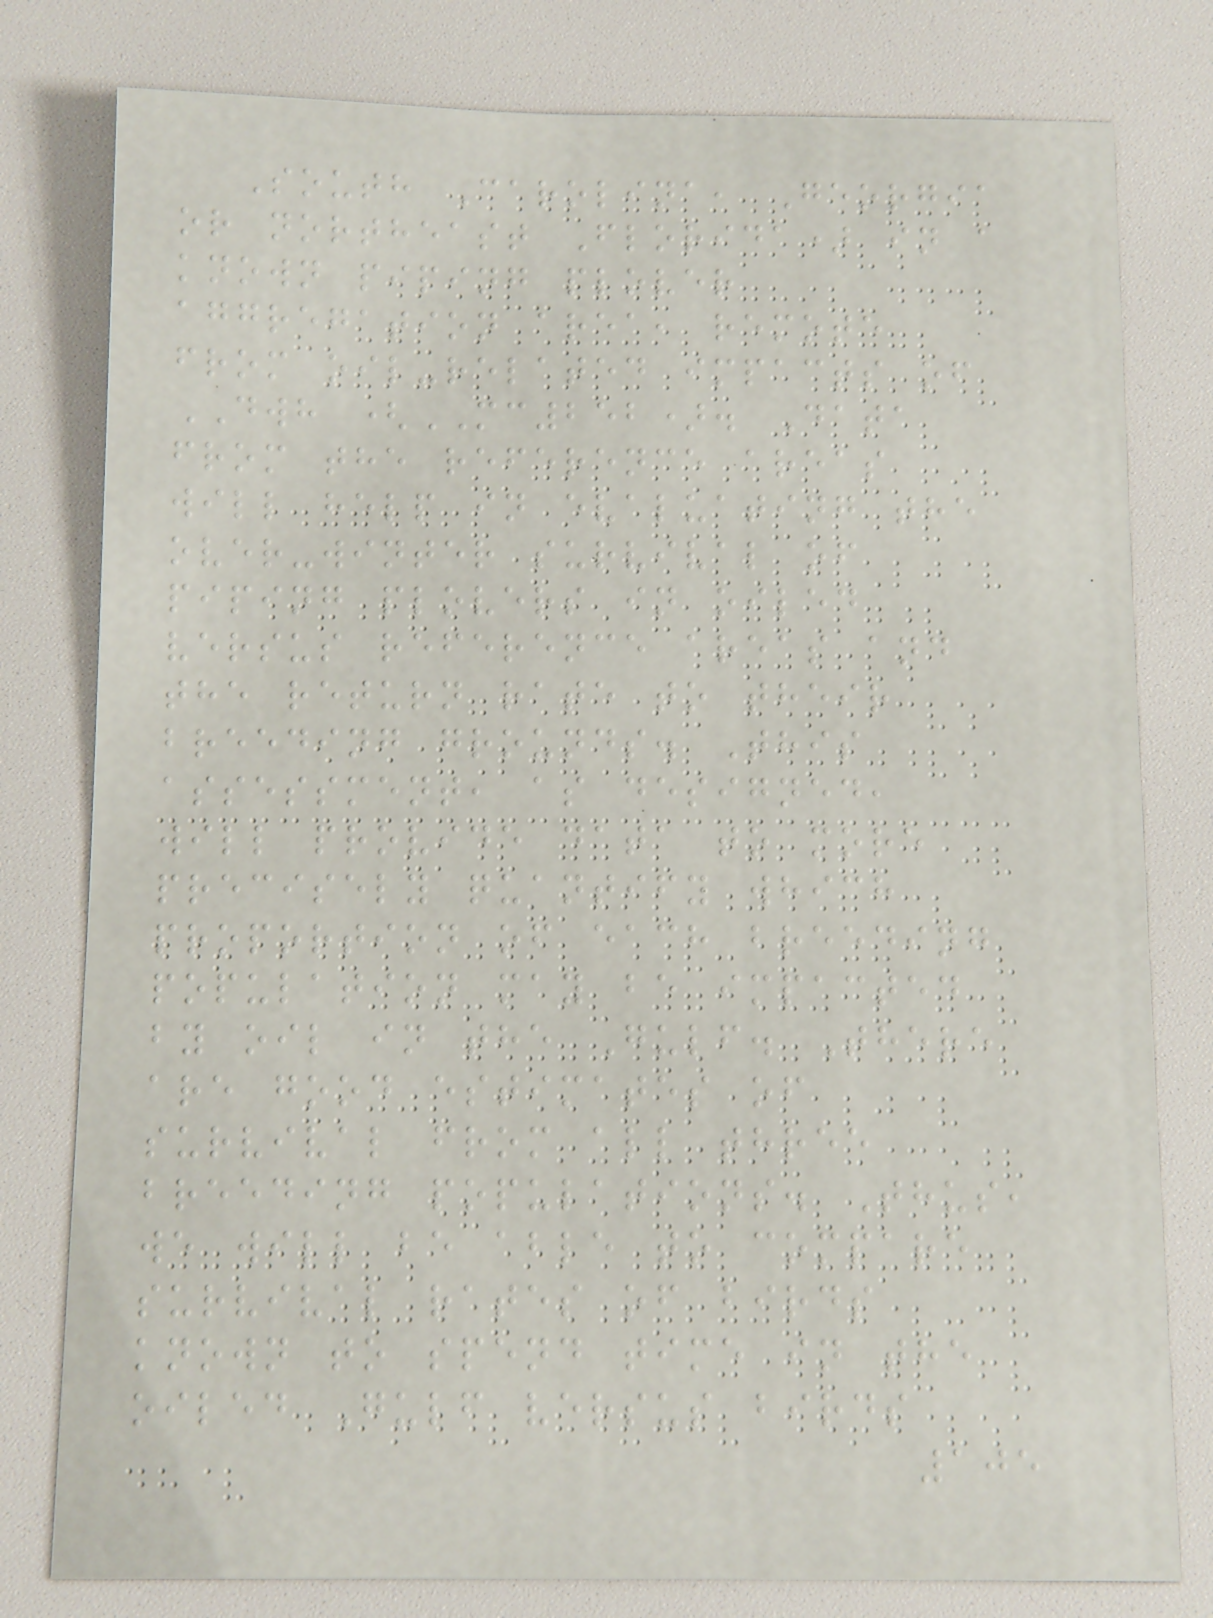South Carolina, Georgia
or northeast Florida) in a
known piping plover
aggregation area, remote
from oil-related impacts of
DWH (MC252). Data
from the reference areas
will help in evaluating the
over-winter survival of
piping plovers in oiled
versus reference areas and
the return rate to their
breeding grounds. This
assessment, as designed,
will provide data to more
precisely quantify which
proportion of each breeding
population may be impacted
by oil in the Gulf. There
are good estimates of
survival from all three
breeding populations. Thus,
we will be able to compare
survival rates of birds
known to spend time in the
oiled Gulf versus birds
105
